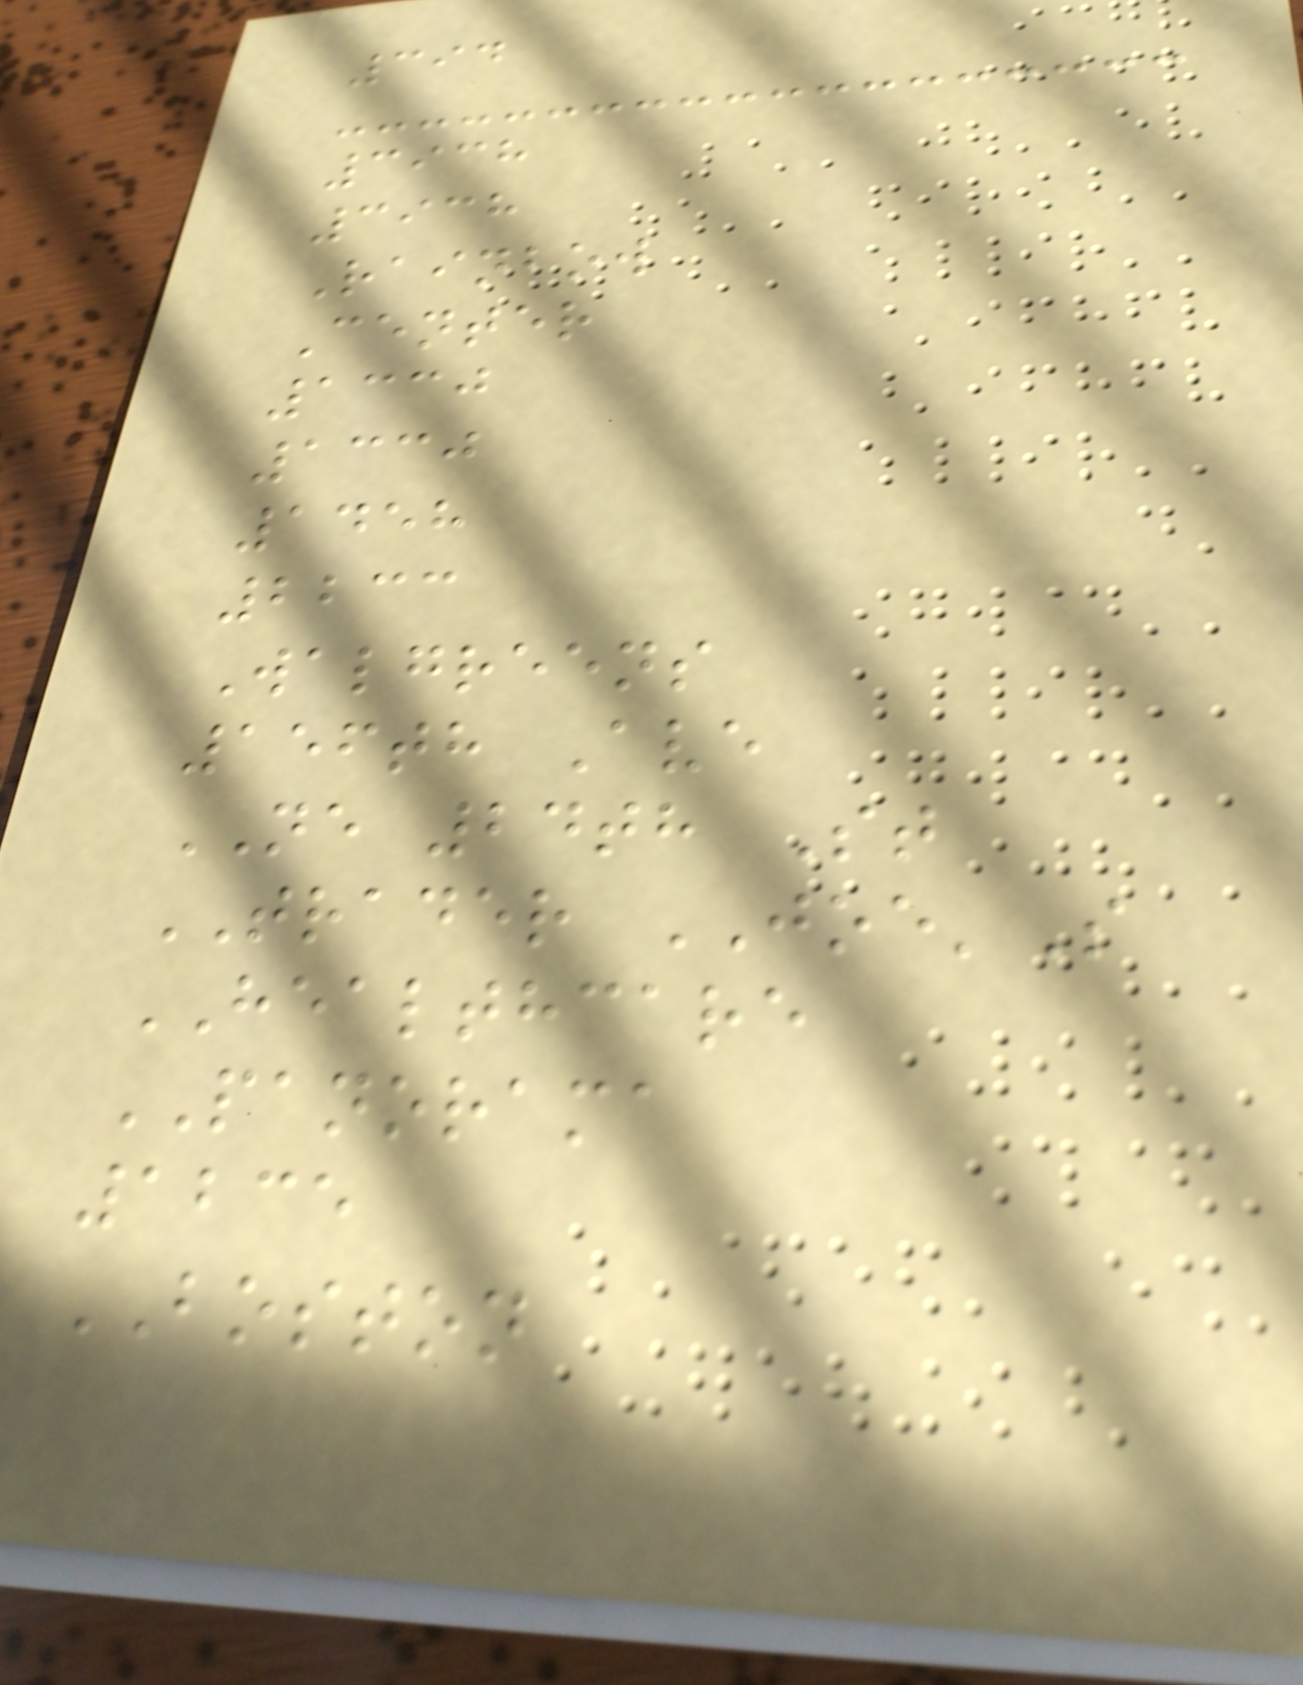394
3938
3938
Rainbow
Center
1330
1330
1458
2233
Walgreens
156th Ave
NE 24th St
TRADER JOE'S
HEALTHCARE
PANORAMA
1235
BOSTON
